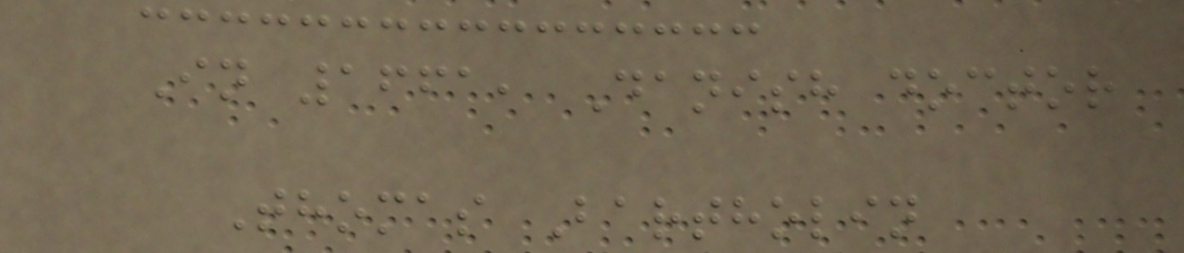In 1661, Danish doctor
Thomas Bartholin
